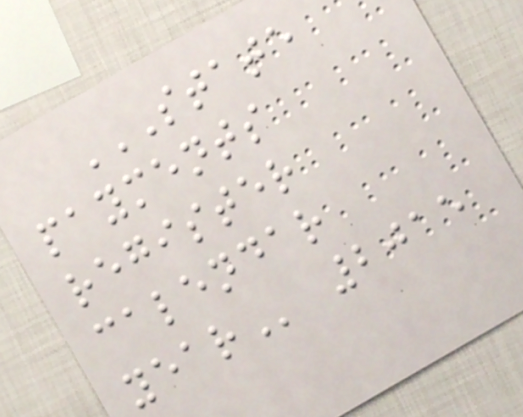STATE
PAYMENTS
REGISTER
CALENDAR
YEAR 2015
